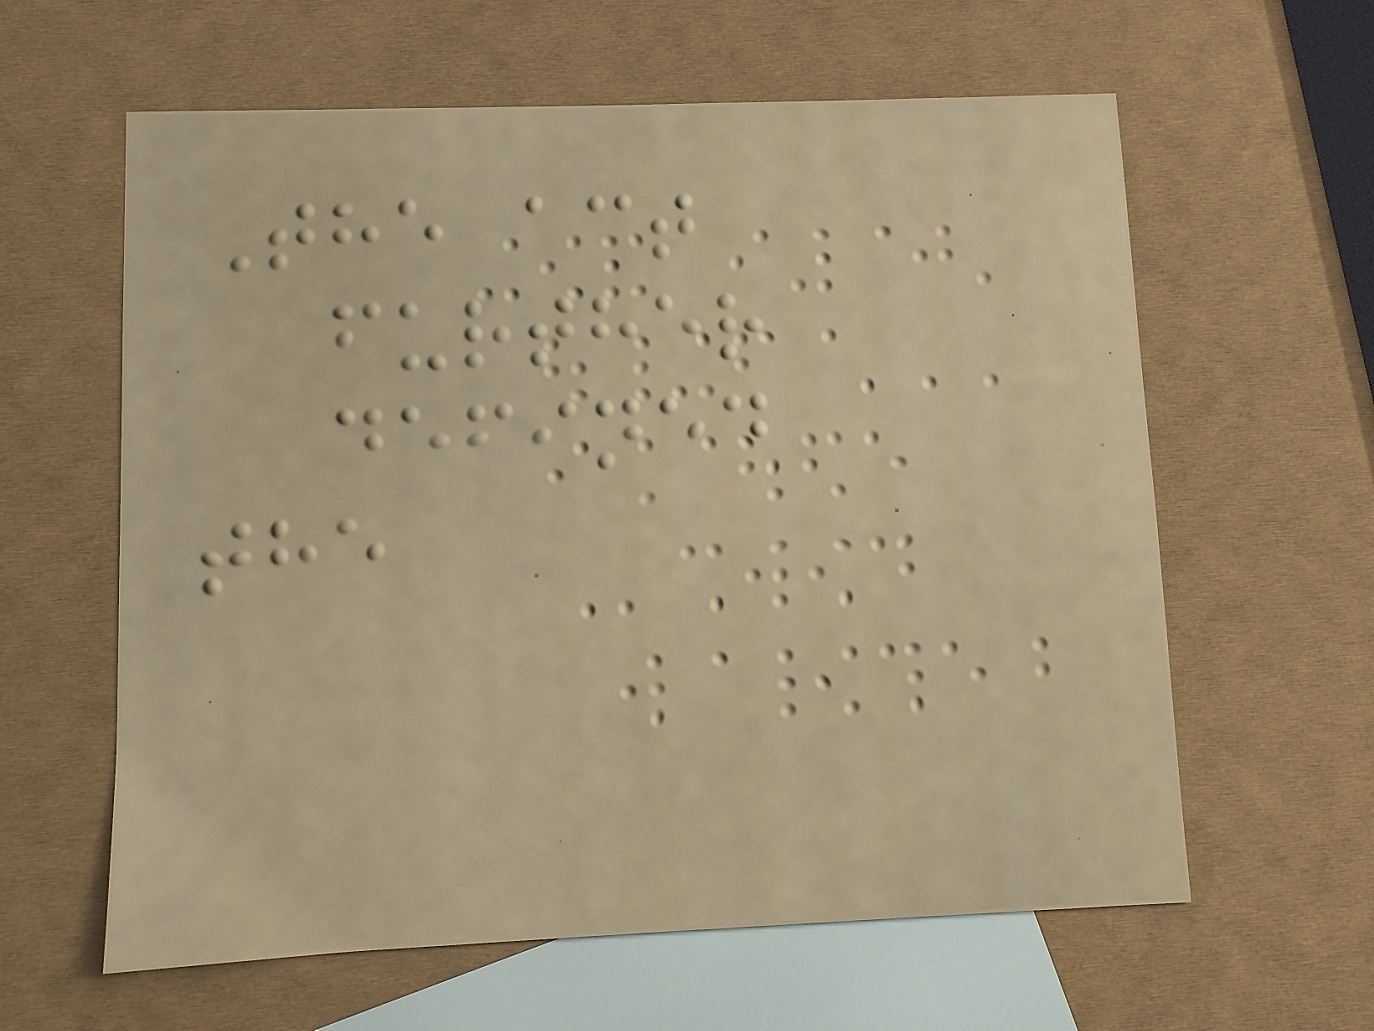The act
further
defined
the
